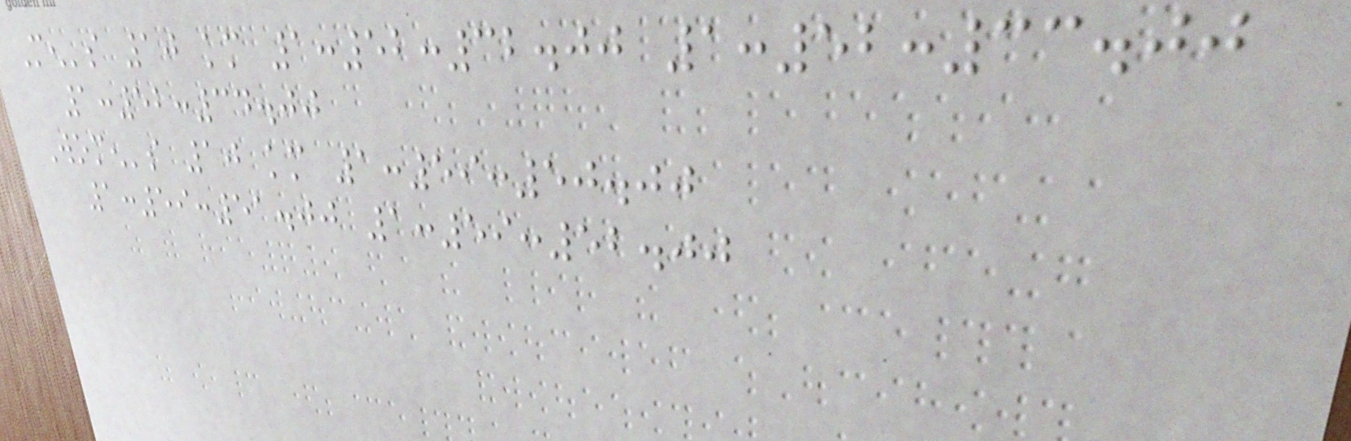Men's 10 km 1:52:32.00 1:52:33.00
1:52:34.00
Women's 10 km 1:59:50.00
1:59:51.00 1:59:52.00
